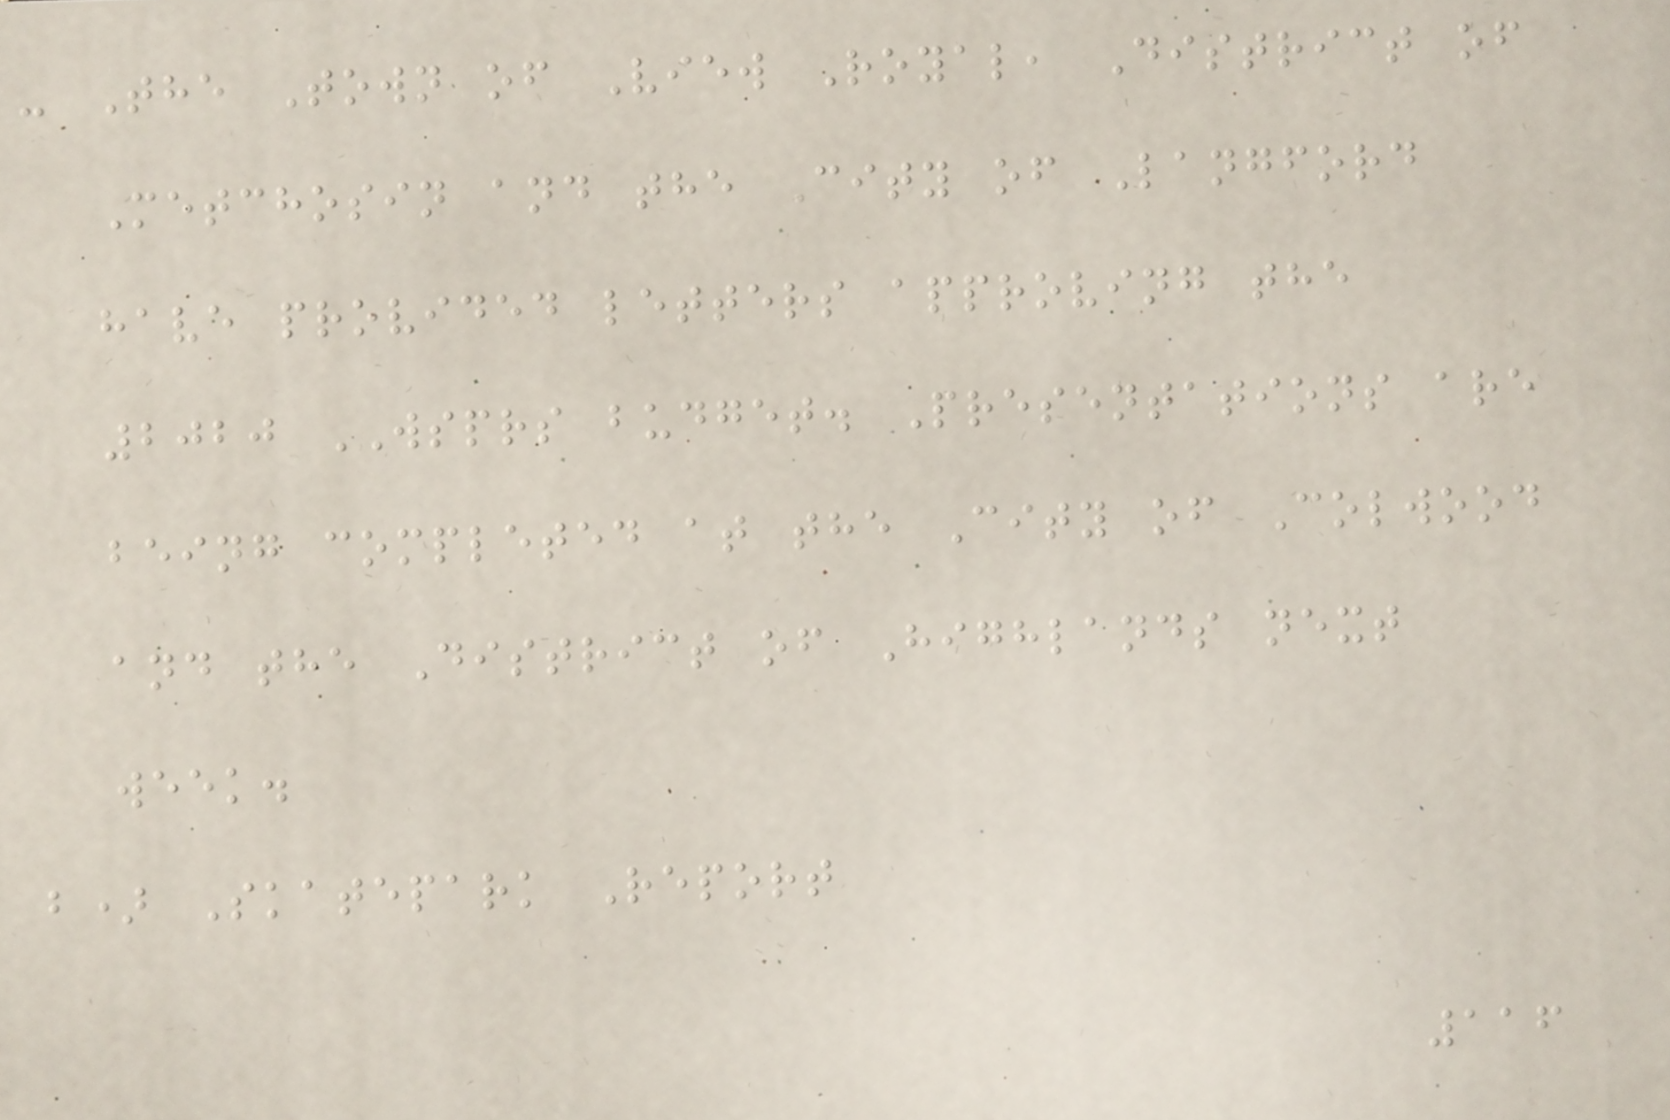- The Town of View Royal, District of
Metchosin and the City of Langford
have provided letters approving the
2020 WSPRS budget. Presentations are
being completed at the City of Colwood
and the District of Highlands next
week.
b) Skatepark Report
116
